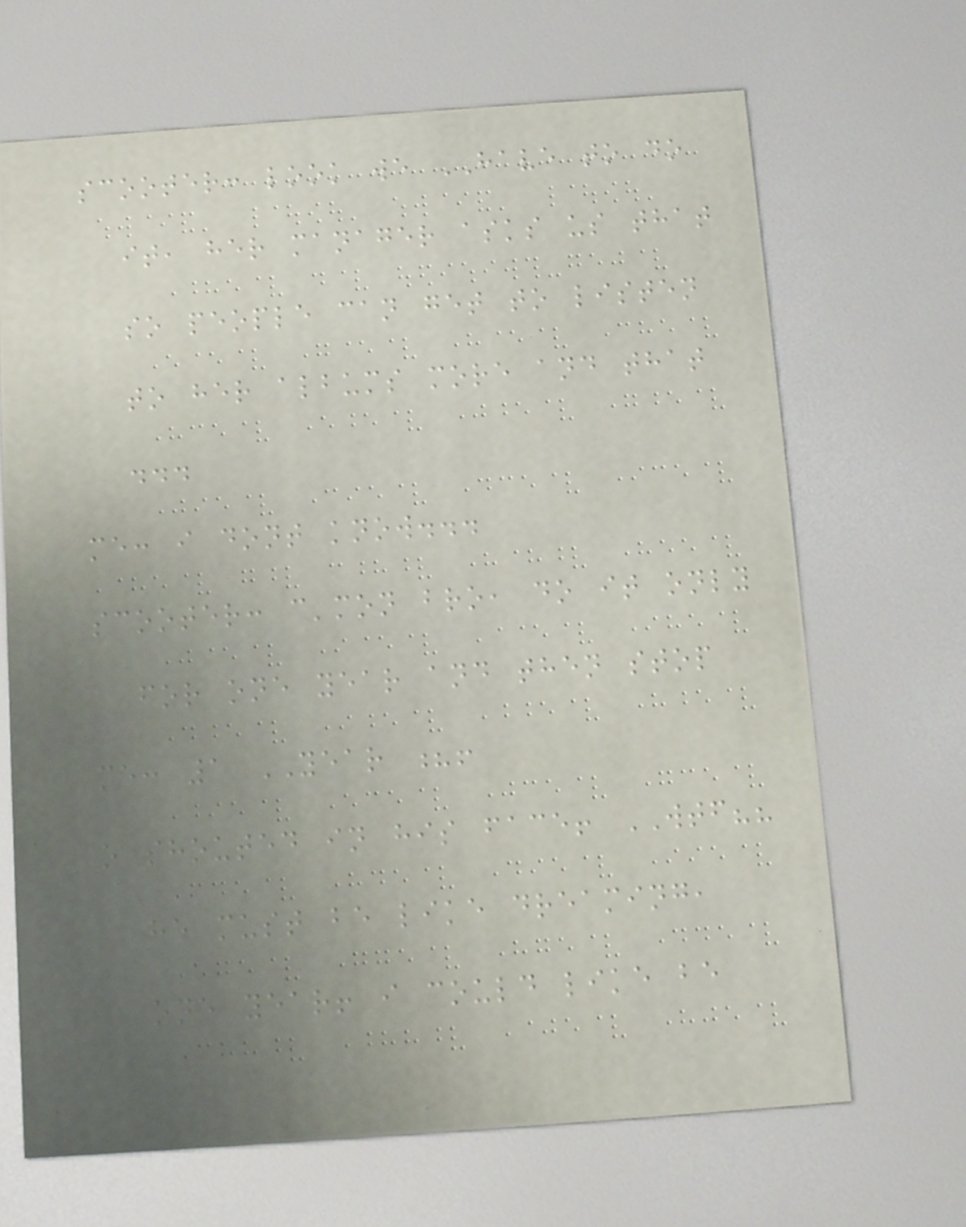scooter: look we HAVE to do
it, her manager asks us that
so people can get to listen
to her albums more and that
...
me: i dont know...
scooter: c'mon bro, do it only
for one year and then stop
me: 1 YEAR ?!
o shouted in his face! WTF??
he must be like dreaming,
one year! i could like be
